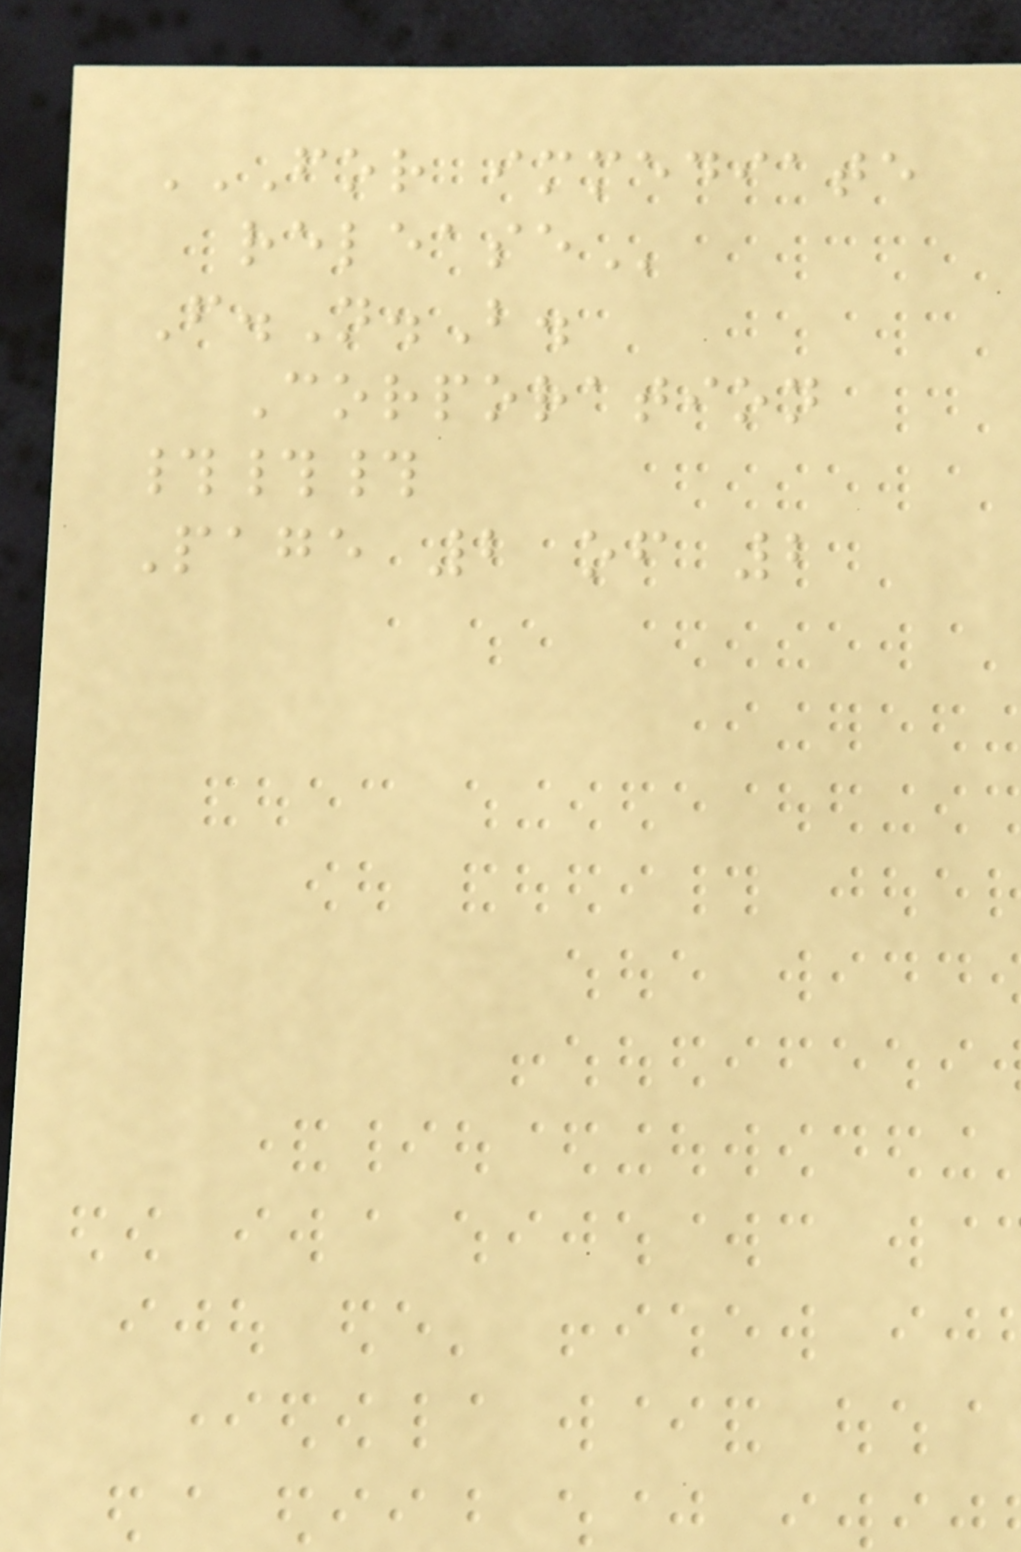FOR IMMEDIATE
RELEASE
F.N.B.
Corporation
###
Page 2 of 2
